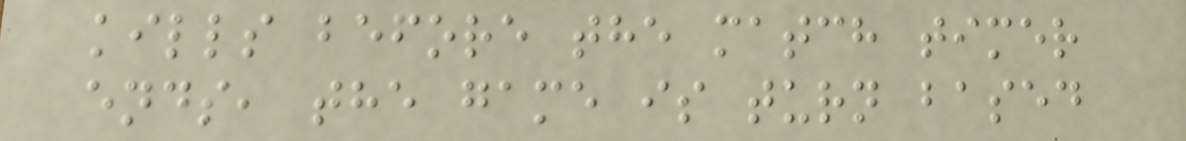kills before the match timer
ends, the game is turn based
